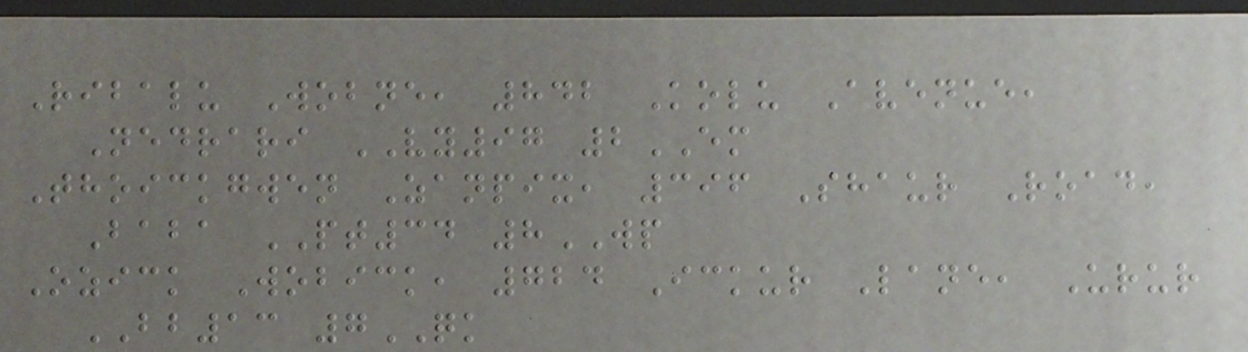Ribalu Wobne, 842 Kolu Avenue,
Nedrari VY97 2EM
Thoickgwen Zanpix, 396 Shaur Road,
Baba PT34 8WP
Ozick Wobick, 724 Ickur Lane, Urur
BB13 7QK
